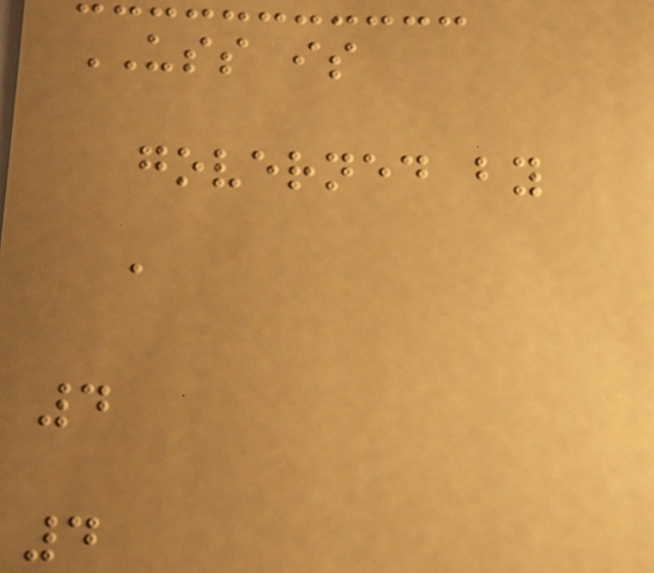USS is
governed by
a
4
4
